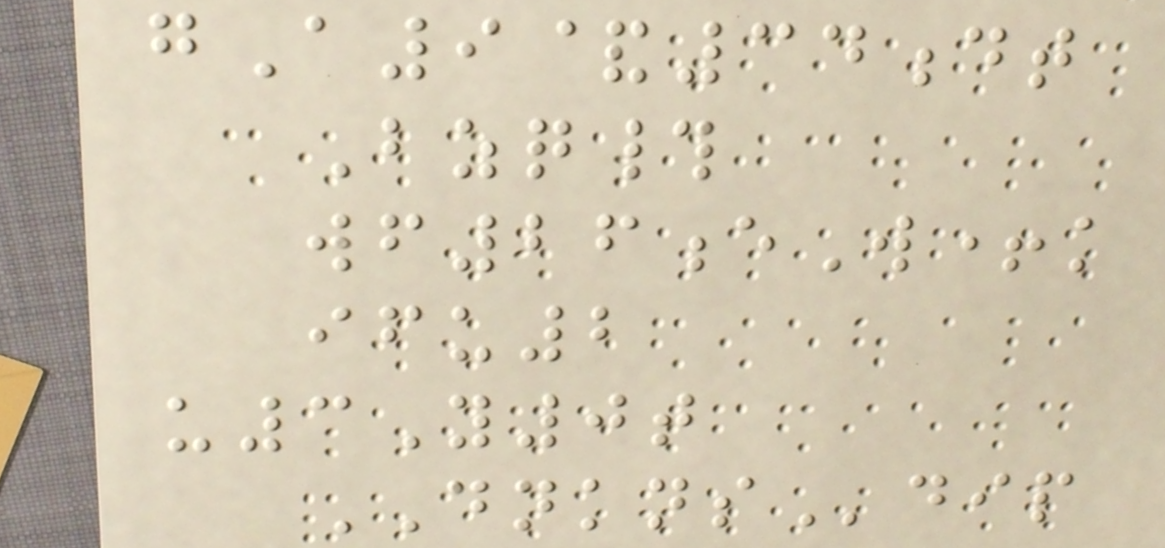gA9&34dt
Bzq#
wf26eW+k
ifu2
u3Y0t
DNKNSdip
